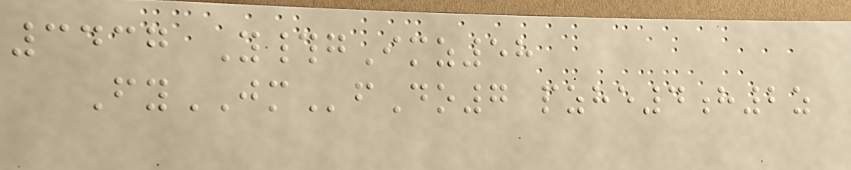3437 Y#gImz58
FyJMfDo7 pzhe4h2z
